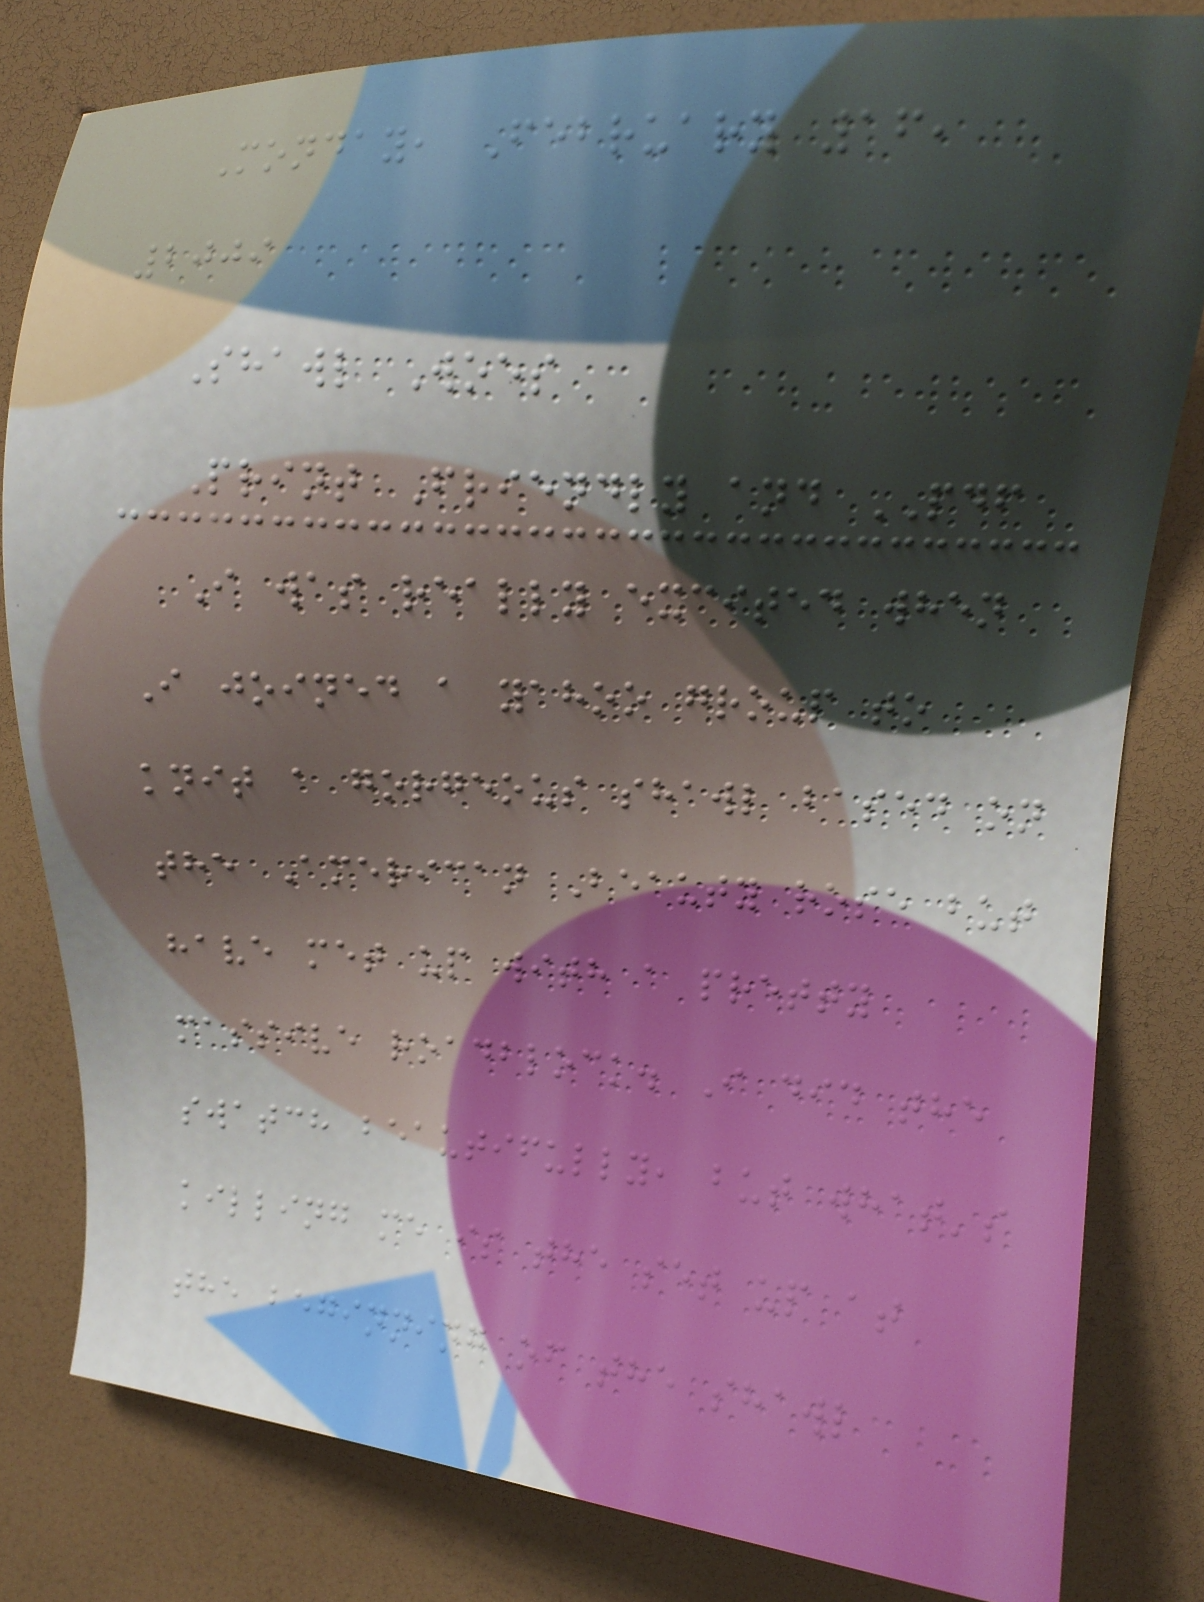Monday, February 16,
2009
Shawl Woes
Print Friendly and PDF
I was really excited when
I joined a yahoo group to
knit a gorgeous shawl based on
the American Beauty rose but
have met up with a pretty
massive roadblock. I did the
swatch beautifully, but what's
killing me is the set up at
the beginning of the shawl
